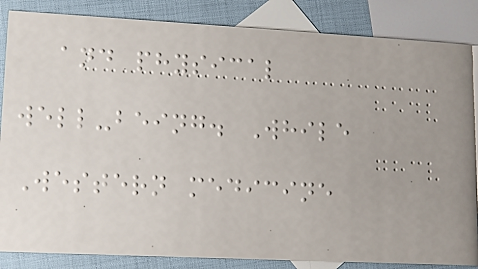and physical
well-being. While
Western medicine
